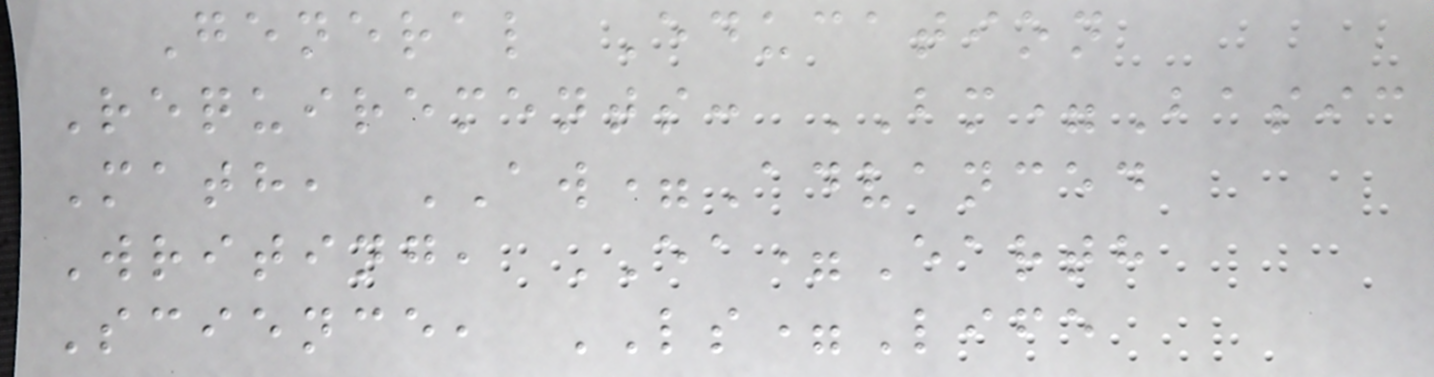General Education
Requirements: BM=Basic
Math, AW=Advanced
Writing, EA=Earth
Science, LS=Life
